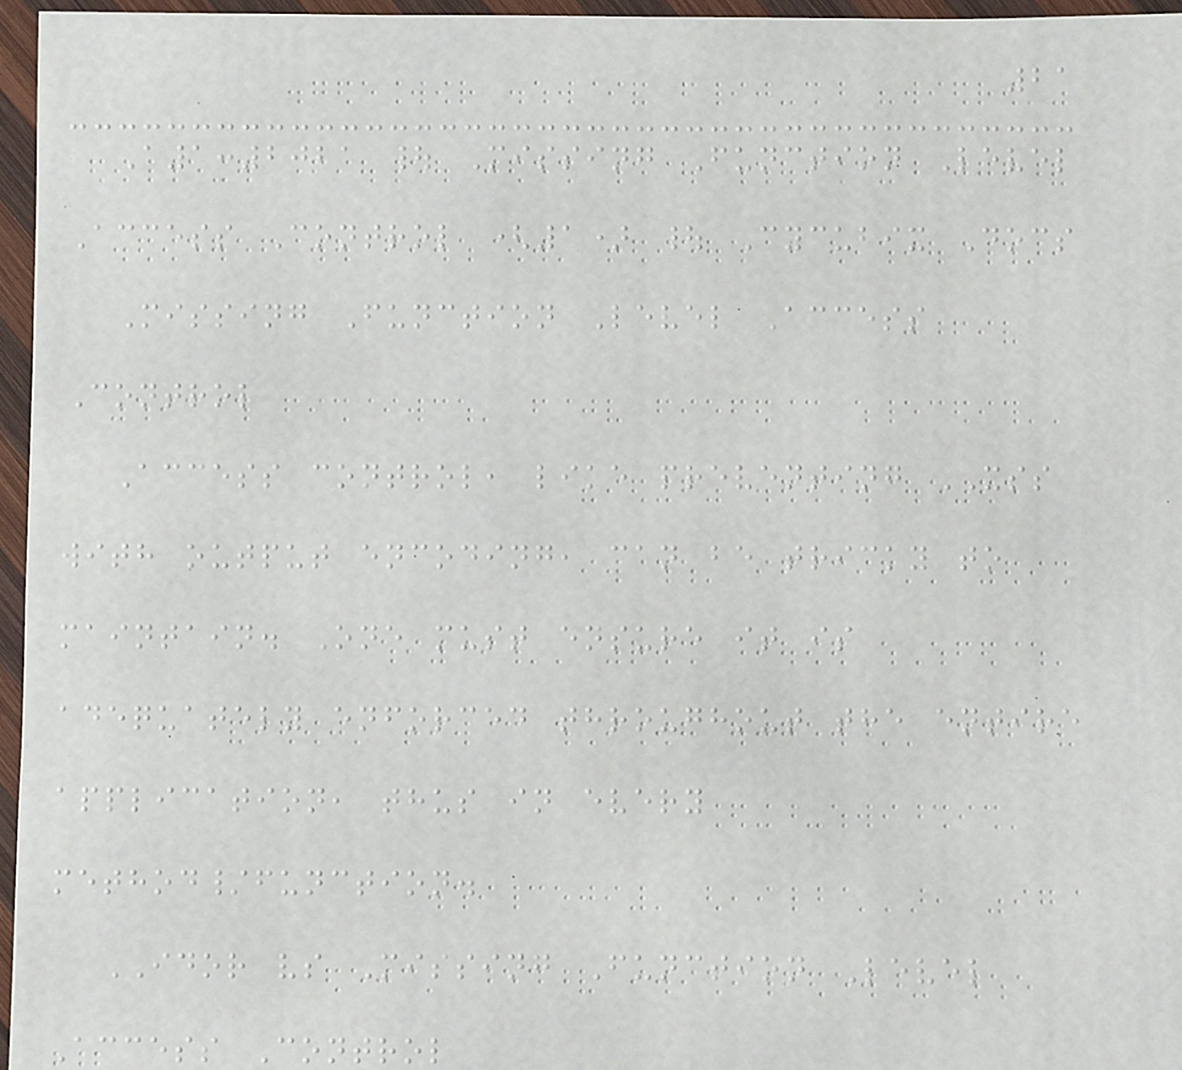21
A1:2021 | Missing Function Level
Access Control (1) | Cycubix Docs
Missing Function Level Access
Control
Access control, like preventing XSS
with output encoding, can be tricky to
maintain. One must ensure it is
adequately enforced throughout the entire
application, thus in every
method/function.
IDOR vs Missing Function Level
Access Control
